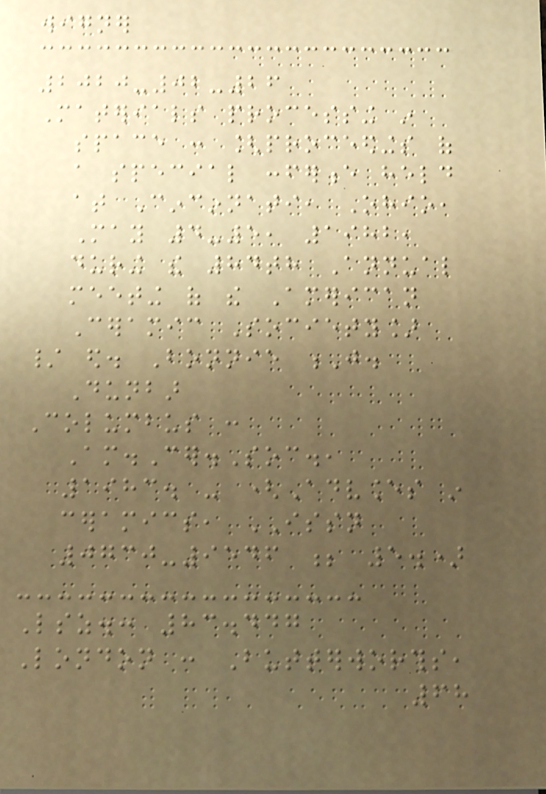wigner
2020-02-26
Materials processing in
space : [proceedings of
a special conference held
at Cincinnati, Ohio,
May 4-5, 1982,
during the 84th Annual
meeting of the American
Ceramic Society]
/ ed. Bonnie J.
Dunbar
Columbus :
Am.Cer.Soc.,
1983. - (Advances in
ceramics, ISSN
0730-9546 ; 5.)
Lsz.: 83.447
London : Butterworths,
68
